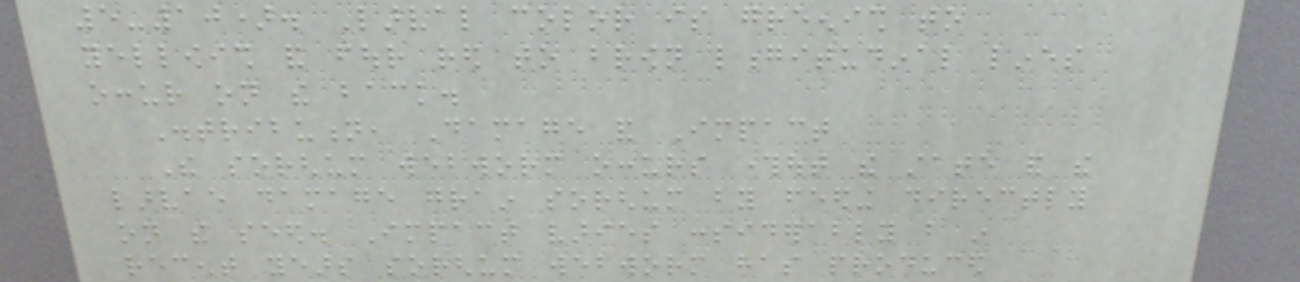5-10). Larval color is greenish to
yellowish and four red to brown longitudinal lines
occur on the back.
Distribution, Damage and Impact
The sorghum webworm occurs throughout the state and the
larvae damage grain sorghum by feeding directly
on the seed. Impact varies considerably but in
recent years sorghum webworm has produced
